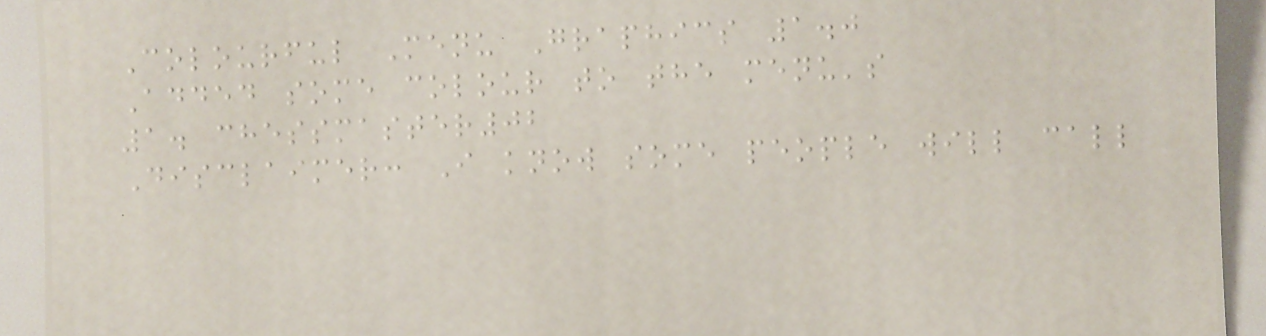Colourful Menu Graphics 1.0
Added some colour to the menu's
1. chessmaster02
Disclaimer: I know some people will call
